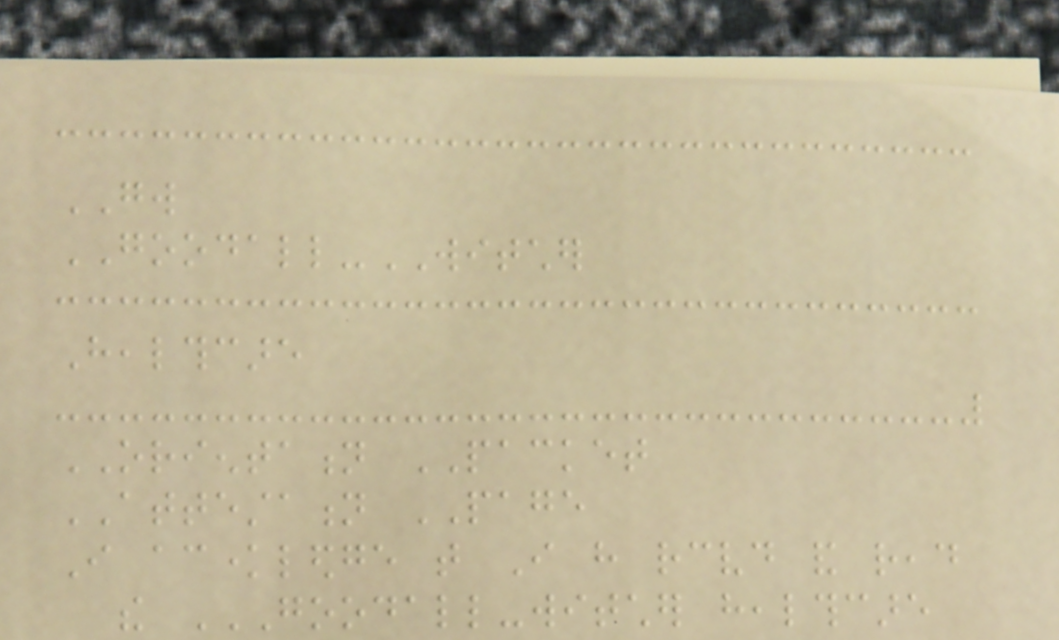GW
GOODALL-WITCHER
Healthcare
ORIENTATION PACKET
ATTESTATION PAGE
I acknowledge that I have received and read
the GOODALL-WITCHER HEALTHCARE
